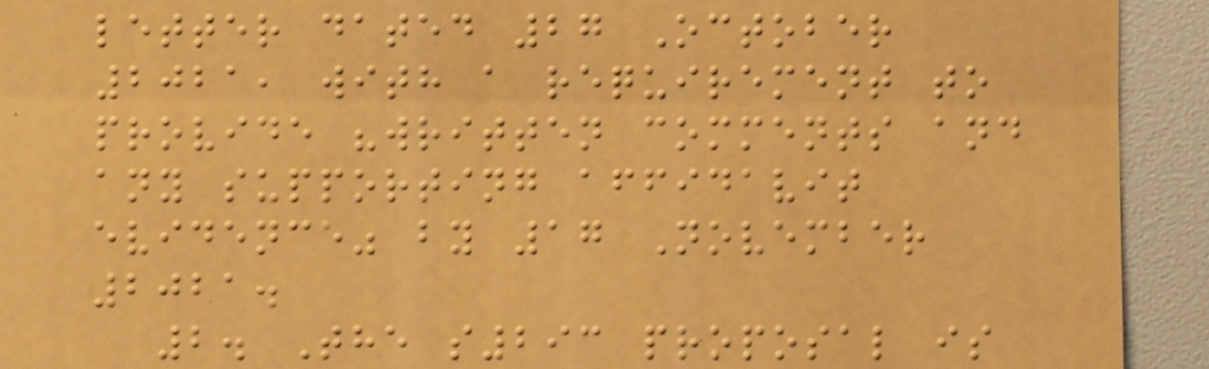letter dated 27 October
2021, with a requirement to
provide "written comments and
any supporting affidavit
evidence" by 17 November
2021.
2. The s293 proposal is
